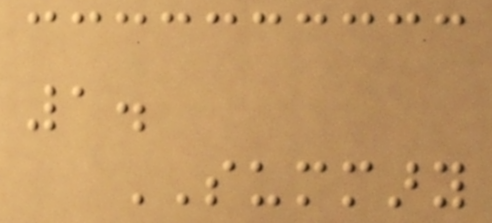1.
SUMMARY
